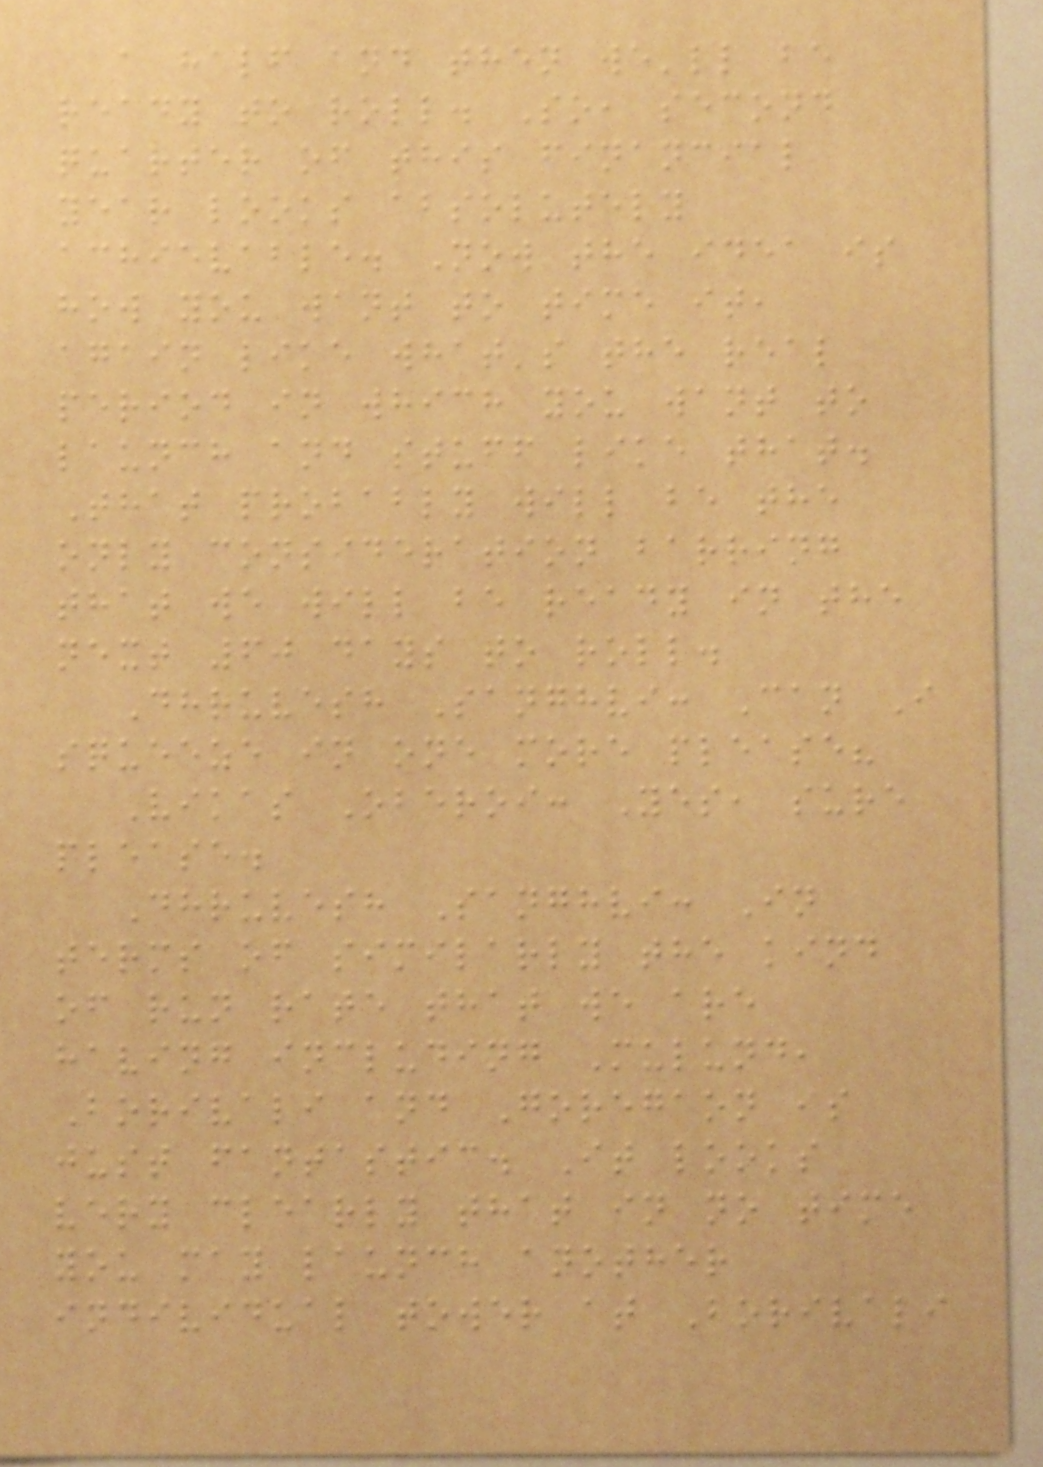a half and then we'll be
ready to roll. So, second
quarter of this financial
year looks absolutely
achievable. Now the idea is
how you want to time it,
again like what's the real
period in which you want to
launch and stuff like that.
That probably will be the
only consideration barring
that we will be ready in the
next 60 days to roll.
Dhruvesh Sanghvi: Can I
squeeze in one more please?
Vikas Oberoi: Yes, sure
please.
Dhruvesh Sanghvi: In
terms of similarly the kind
of run rate that we are
having including Mulund,
Borivali and Goregaon is
just fantastic. It looks
very clearly that in no time
you may launch another
individual tower at Borivali
